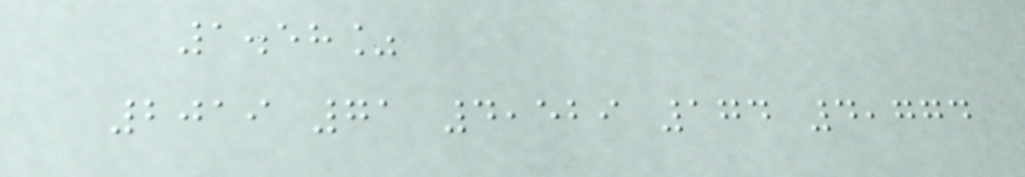1.58%
2019 71 4,529 174 4,774
